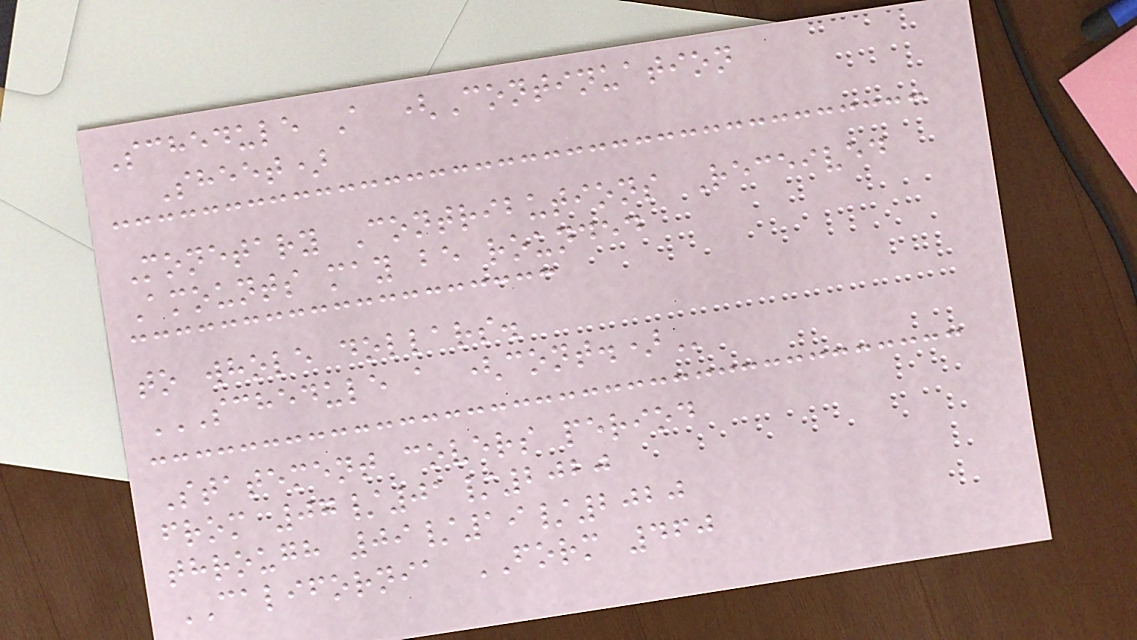Schedule A (Continuation
Sheet)
Monetary Contributions Received
Amounts may be rounded
to whole dollars.
SCHEDULE A (CONT.)
Statement covers period
from 07/01/2020
through 09/19/2020
CALIFORNIA FORM 460
